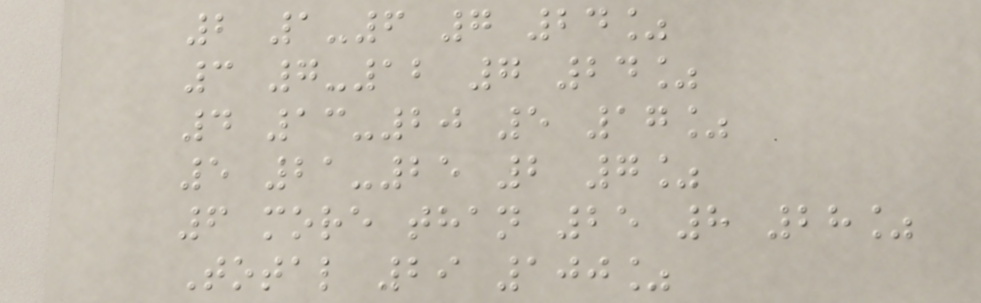2 1-6 7 24%
3 7-12 7 24%
4 13-20 5 17%
5 21-25 2 7%
6 more than 25 8 28%
Total 29 100%
